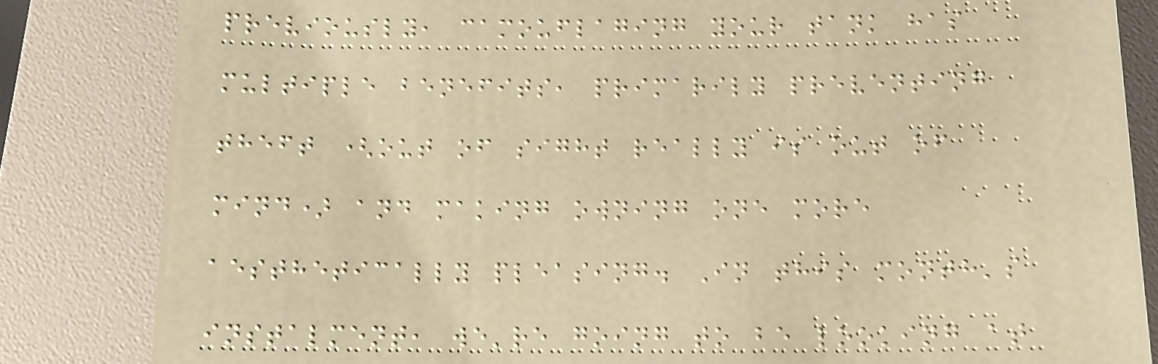previously, camouflaging your tank has
multiple benefits, primarily preventing
theft (out of sight really is out of
mind) and making owning one more
aesthetically pleasing. In this month's
instalment, we're going to be looking at
